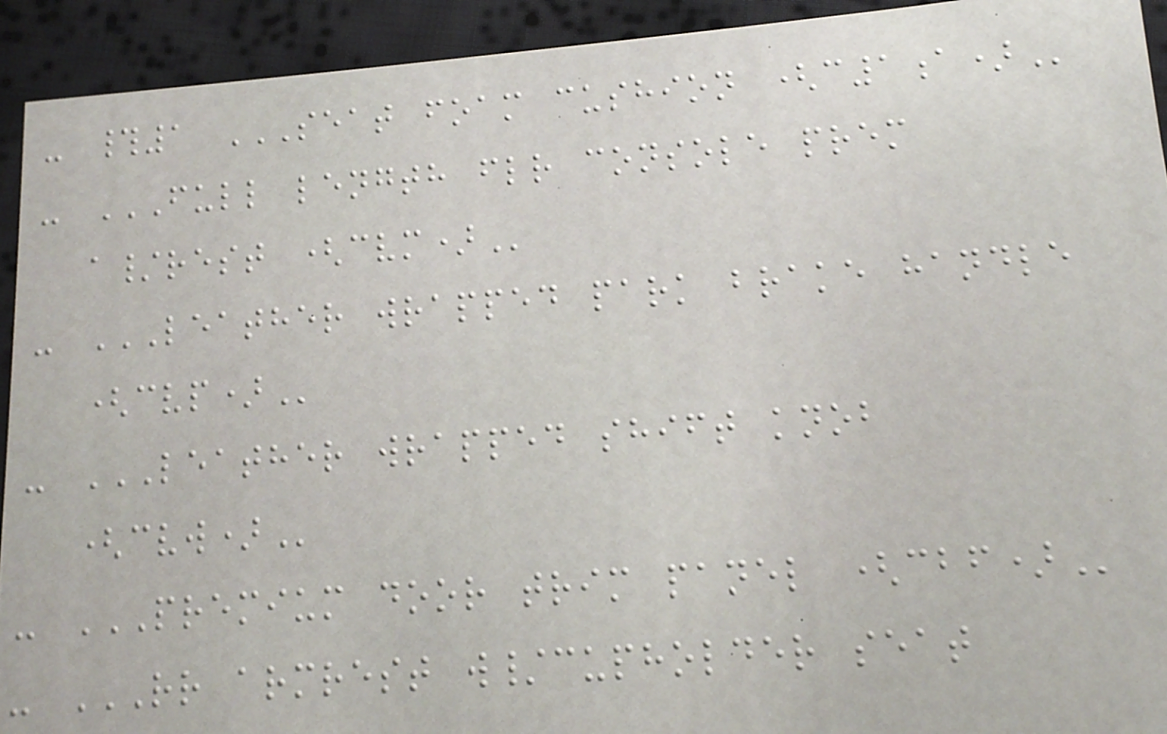- #1 SEAT FOAM CUSHION (C1A)
- FULL LENGTH FLR CONSOLE PREM
A/REST (CVM)
- LEATHER WRAPPED PARK BRAKE HANDLE
(CVP)
- LEATHER WRAPPED SHIFT KNOB
(CVW)
- PREMIUM DOOR TRIM PANEL (CBF)
- RR ARMREST W/CUPHOLDER SEAT
